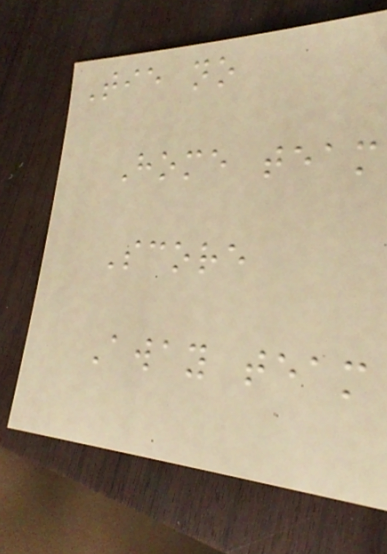Tie no
Home team
Score
Away team
